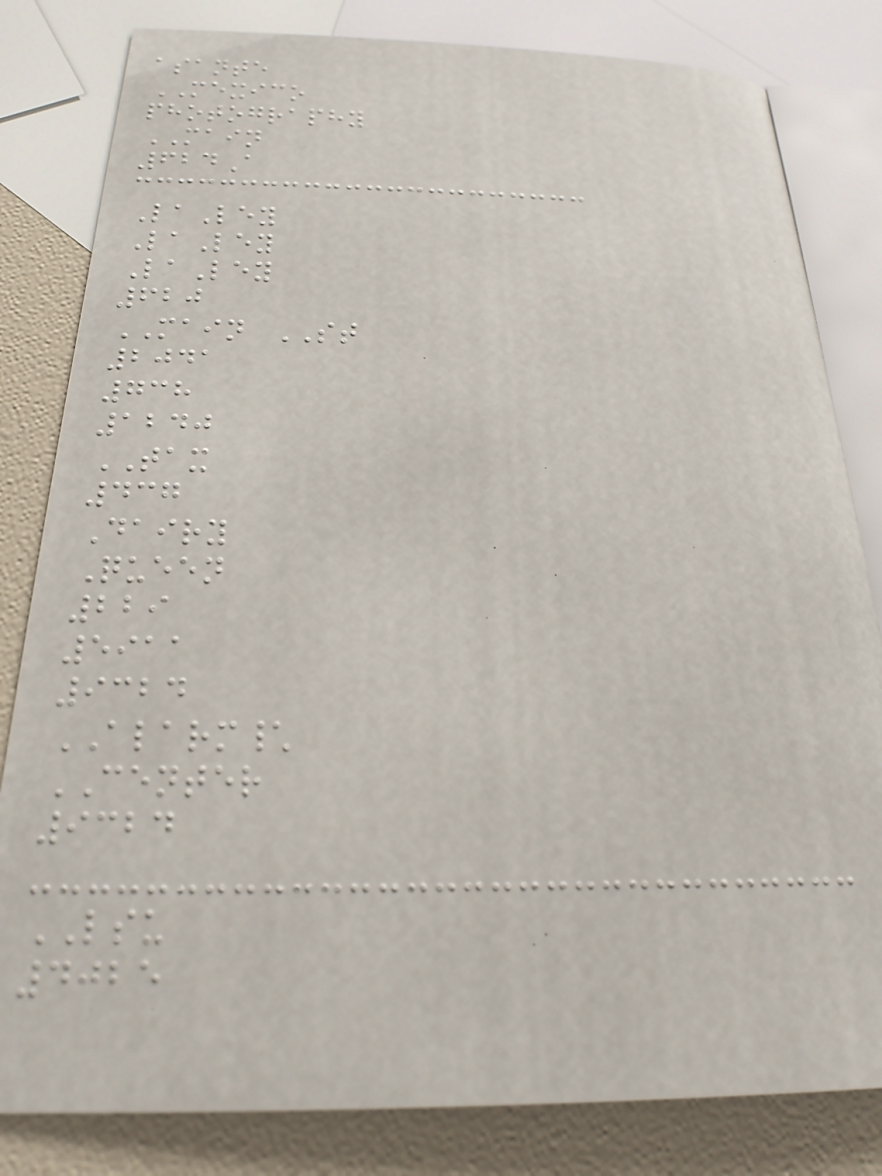asante
MEXICO
photography
MAIN
624A
LaLey
LaLey
LaLey
620
MAIN ST
2041
738
1240
TAX
437
Dairy
Queen
229
5911
9324
ALARM\
CENTER
9324
LSU
4025
